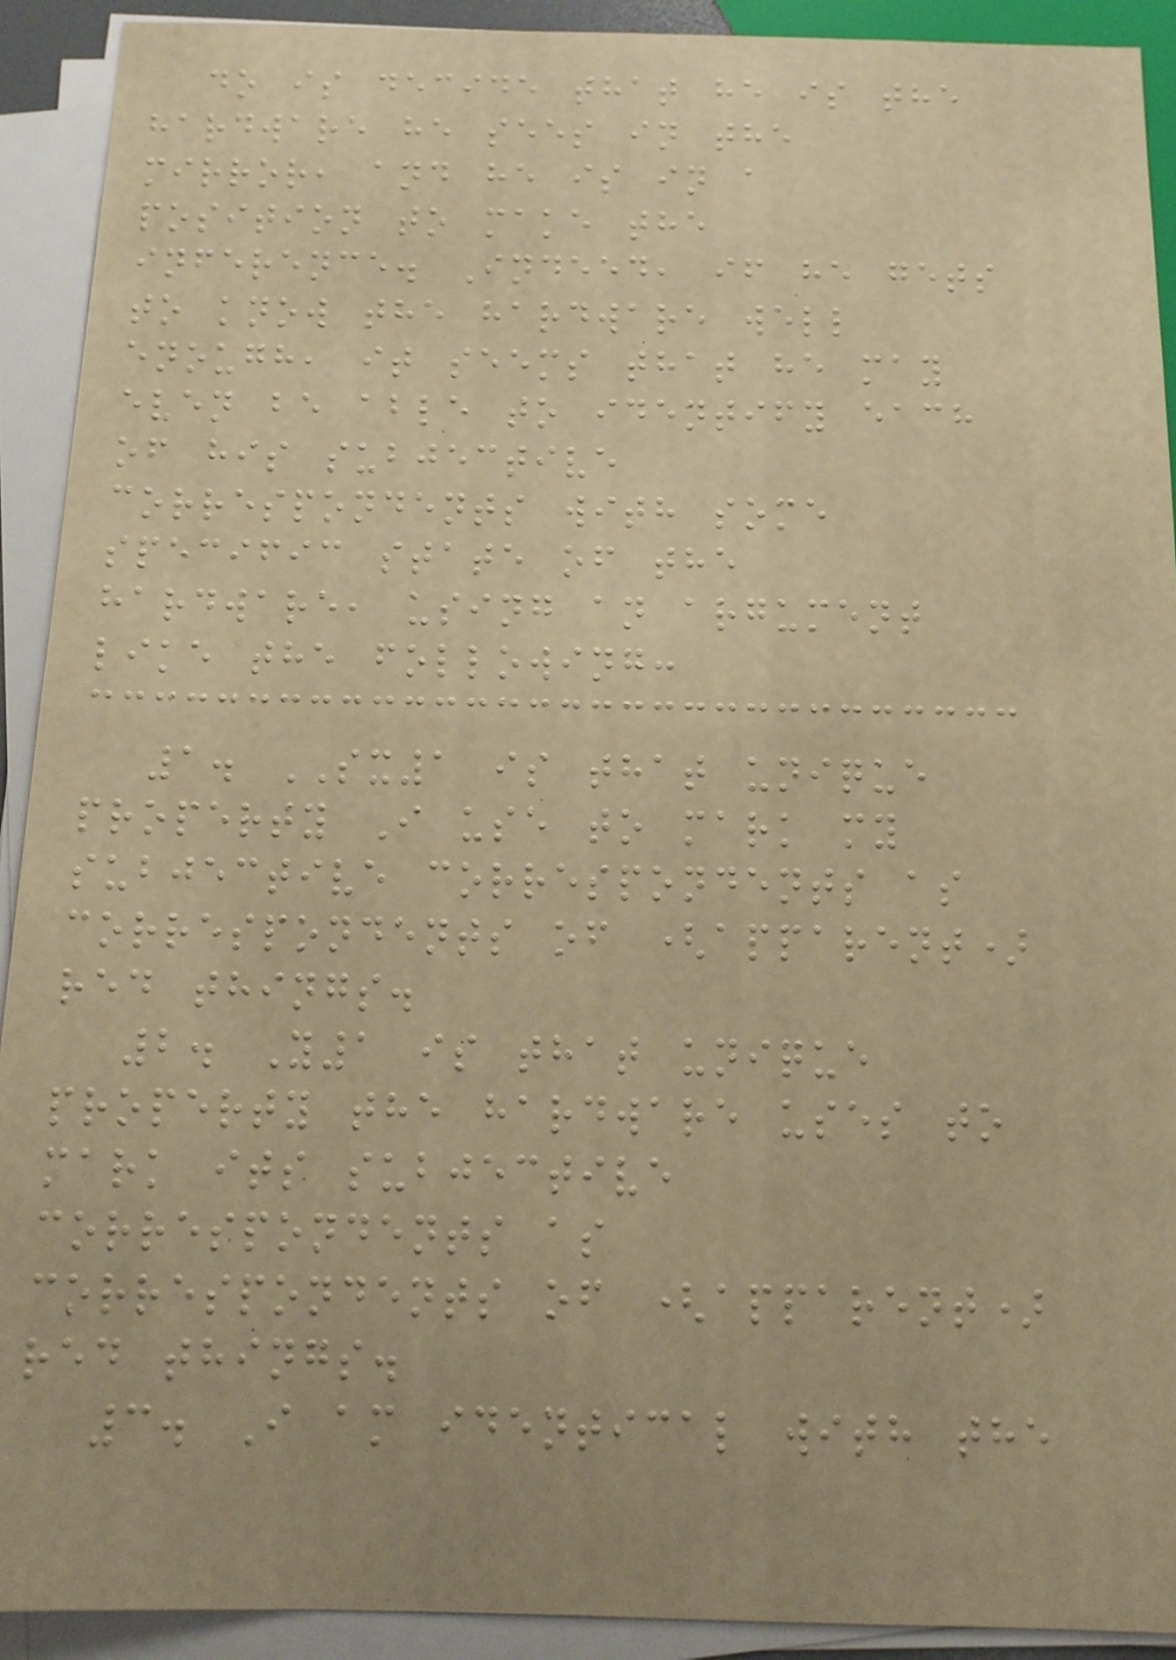do is decide that he is the
hardware he sees in the
mirror, and he is in a
position to make the
inference. Indeed, if he gets
to know the hardware well
enough, it seems that he may
even be able to identify each
of his subjective
correspondents with some
specific state of the
hardware, using an argument
like the following:
1. SX1 is that unique
property I use to mark my
subjective correspondents as
correspondents of (apparent)
red things.
2. Y1 is that unique
property the hardware uses to
mark its subjective
correspondents as
correspondents of (apparent)
red things.
3. I am identical with the
